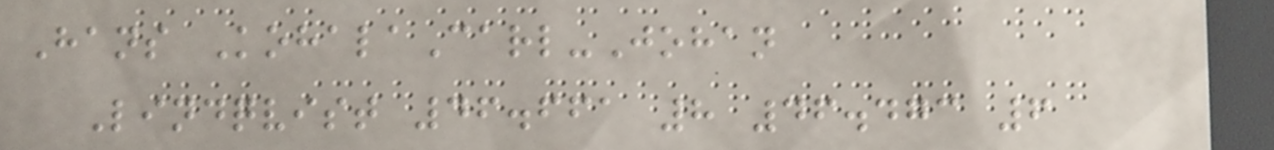Hans KohalaCarl-Johan
Lindqvist 46.661 8 46.473 6
